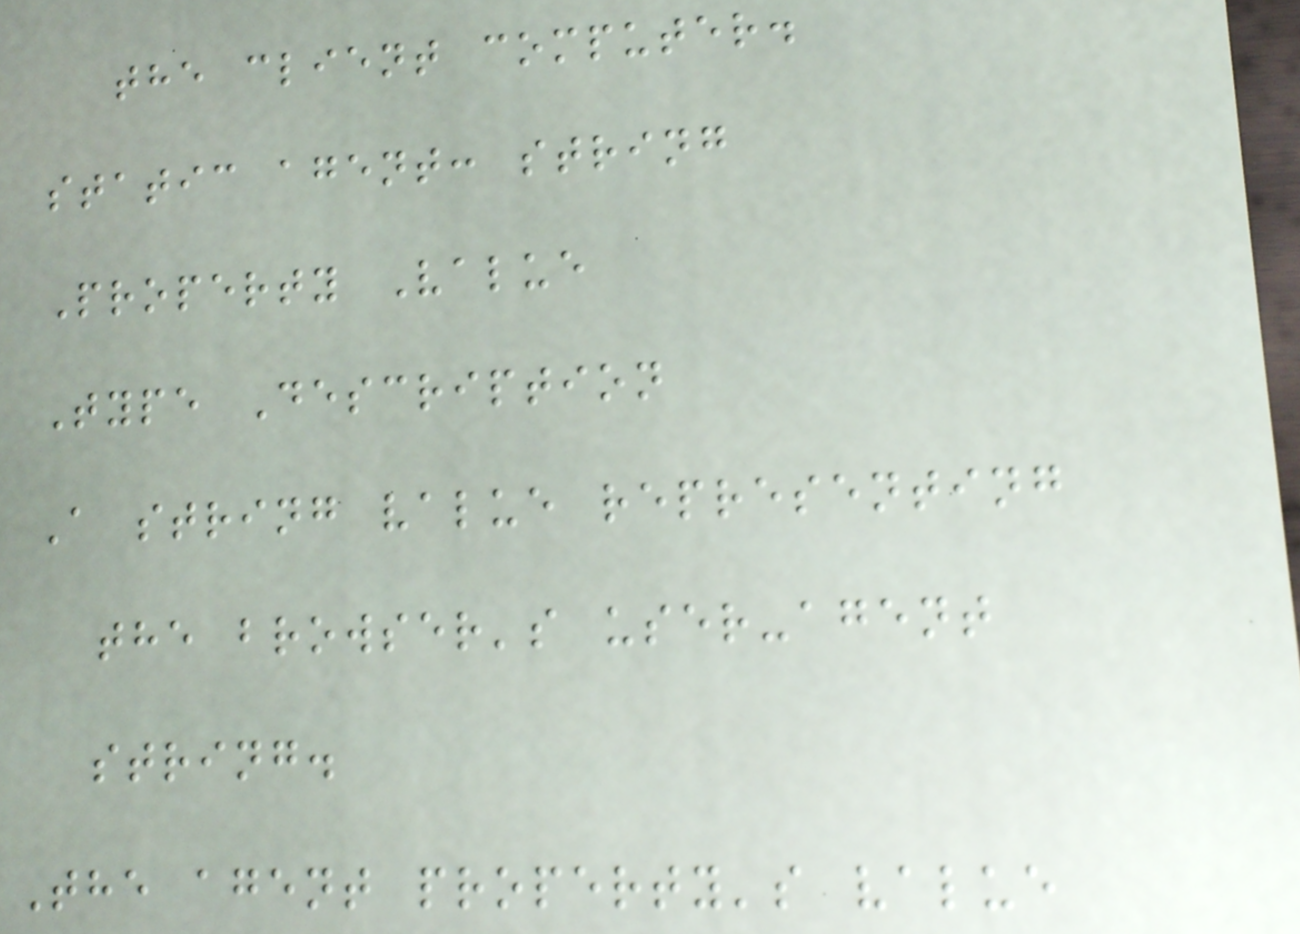the client computer.
static agent: string
Property Value
Type Description
A string value representing
the browser's user-agent
string.
The agent property's value
